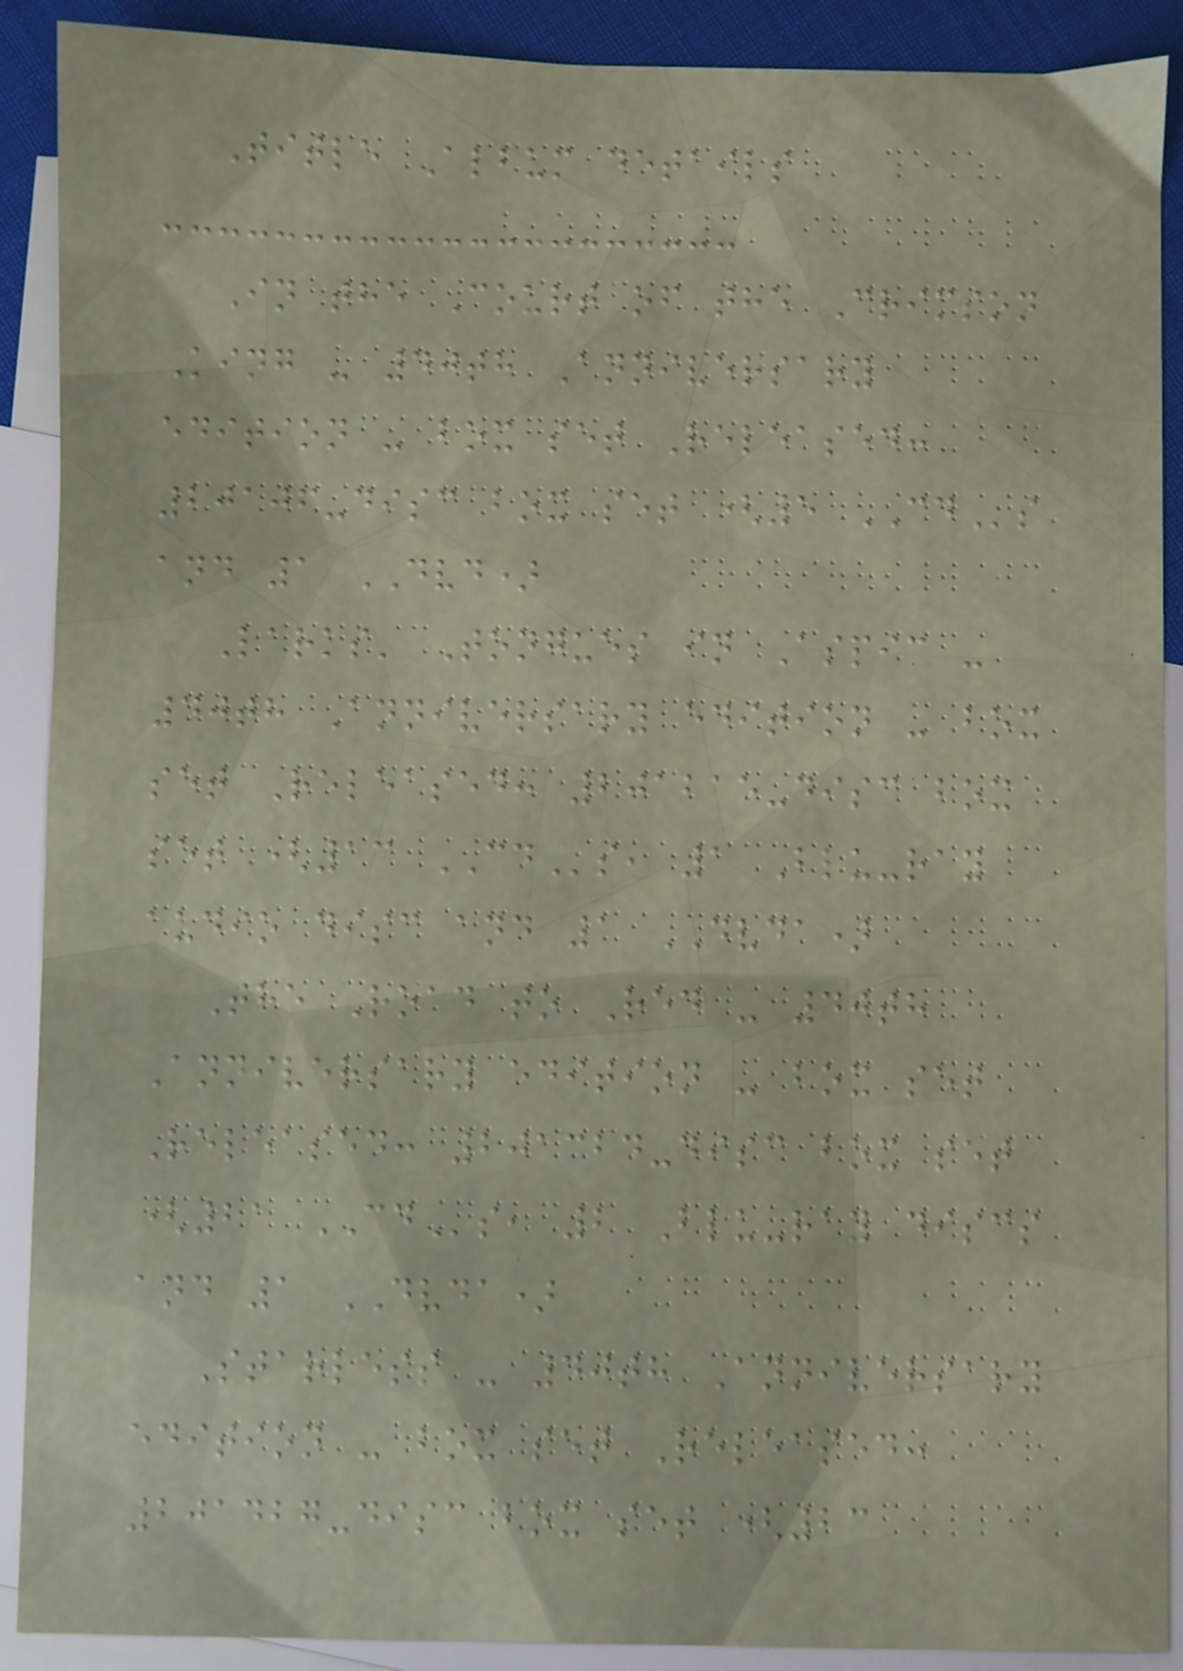Title Album details
In the Court of the Crimson
King - 40th Anniversary
edition - box set Released:
20106-disc box set (5 CDs
and 1 DVD)
Larks' Tongues in Aspic -
40th Anniversary edition - box
set Released: 201215-disc box
set (13 CDs, 1 Blu-ray
audio disc and 1 DVDA)
The Road to Red - 40th
Anniversary edition - box set
Released: 201324-disc box set
(21 CDs, 2 Blu-ray discs
and 1 DVDA)
Starless - 40th Anniversary
edition - box set Released:
201427-disc box set (23
